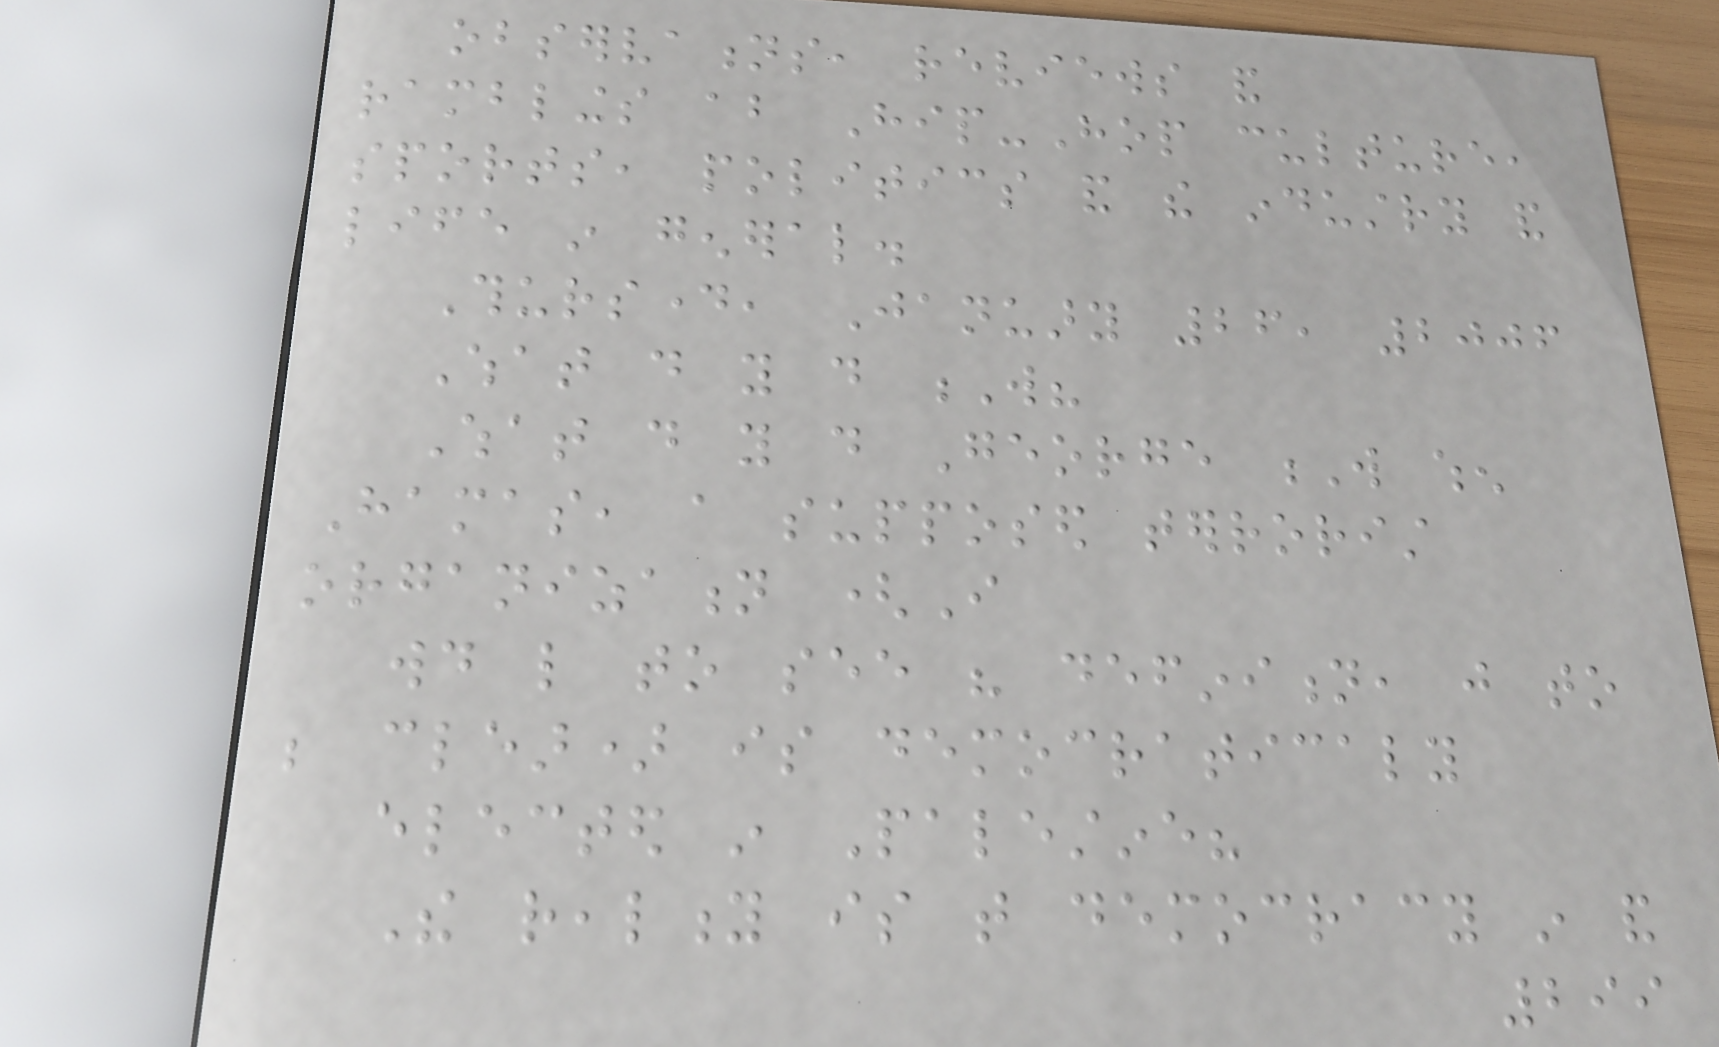observations, reviews and
ramblings about Hip-Hop culture,
sports, politics and the industry and
life in general.
Thursday, January 26, 2006
What do you do W?
What do you do George W when
Hamas, a supposed terrorist
organization (I
would like to see his definition, just to
be clear) is democraticaly
elected in Palestine?
The reality is that democracy in and
299
